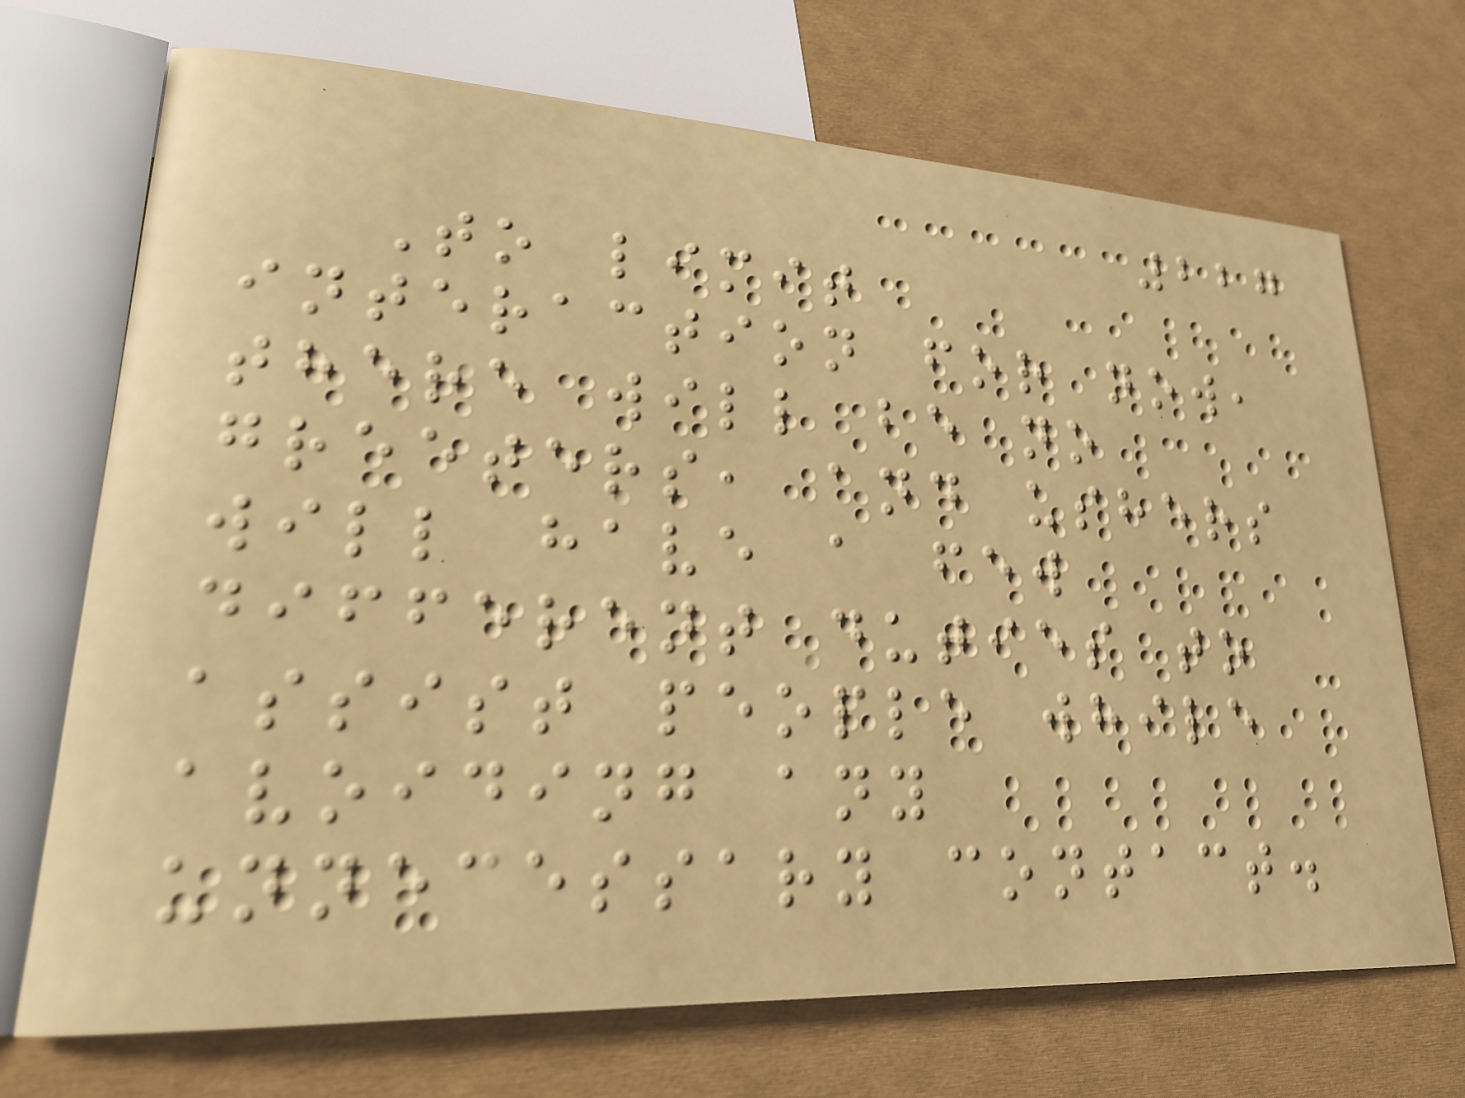227
To limit
interaction for now,
there will be no
greeters, and ushers
will have a few
different duties to
assist people while
avoiding any
unnecessary contact.
